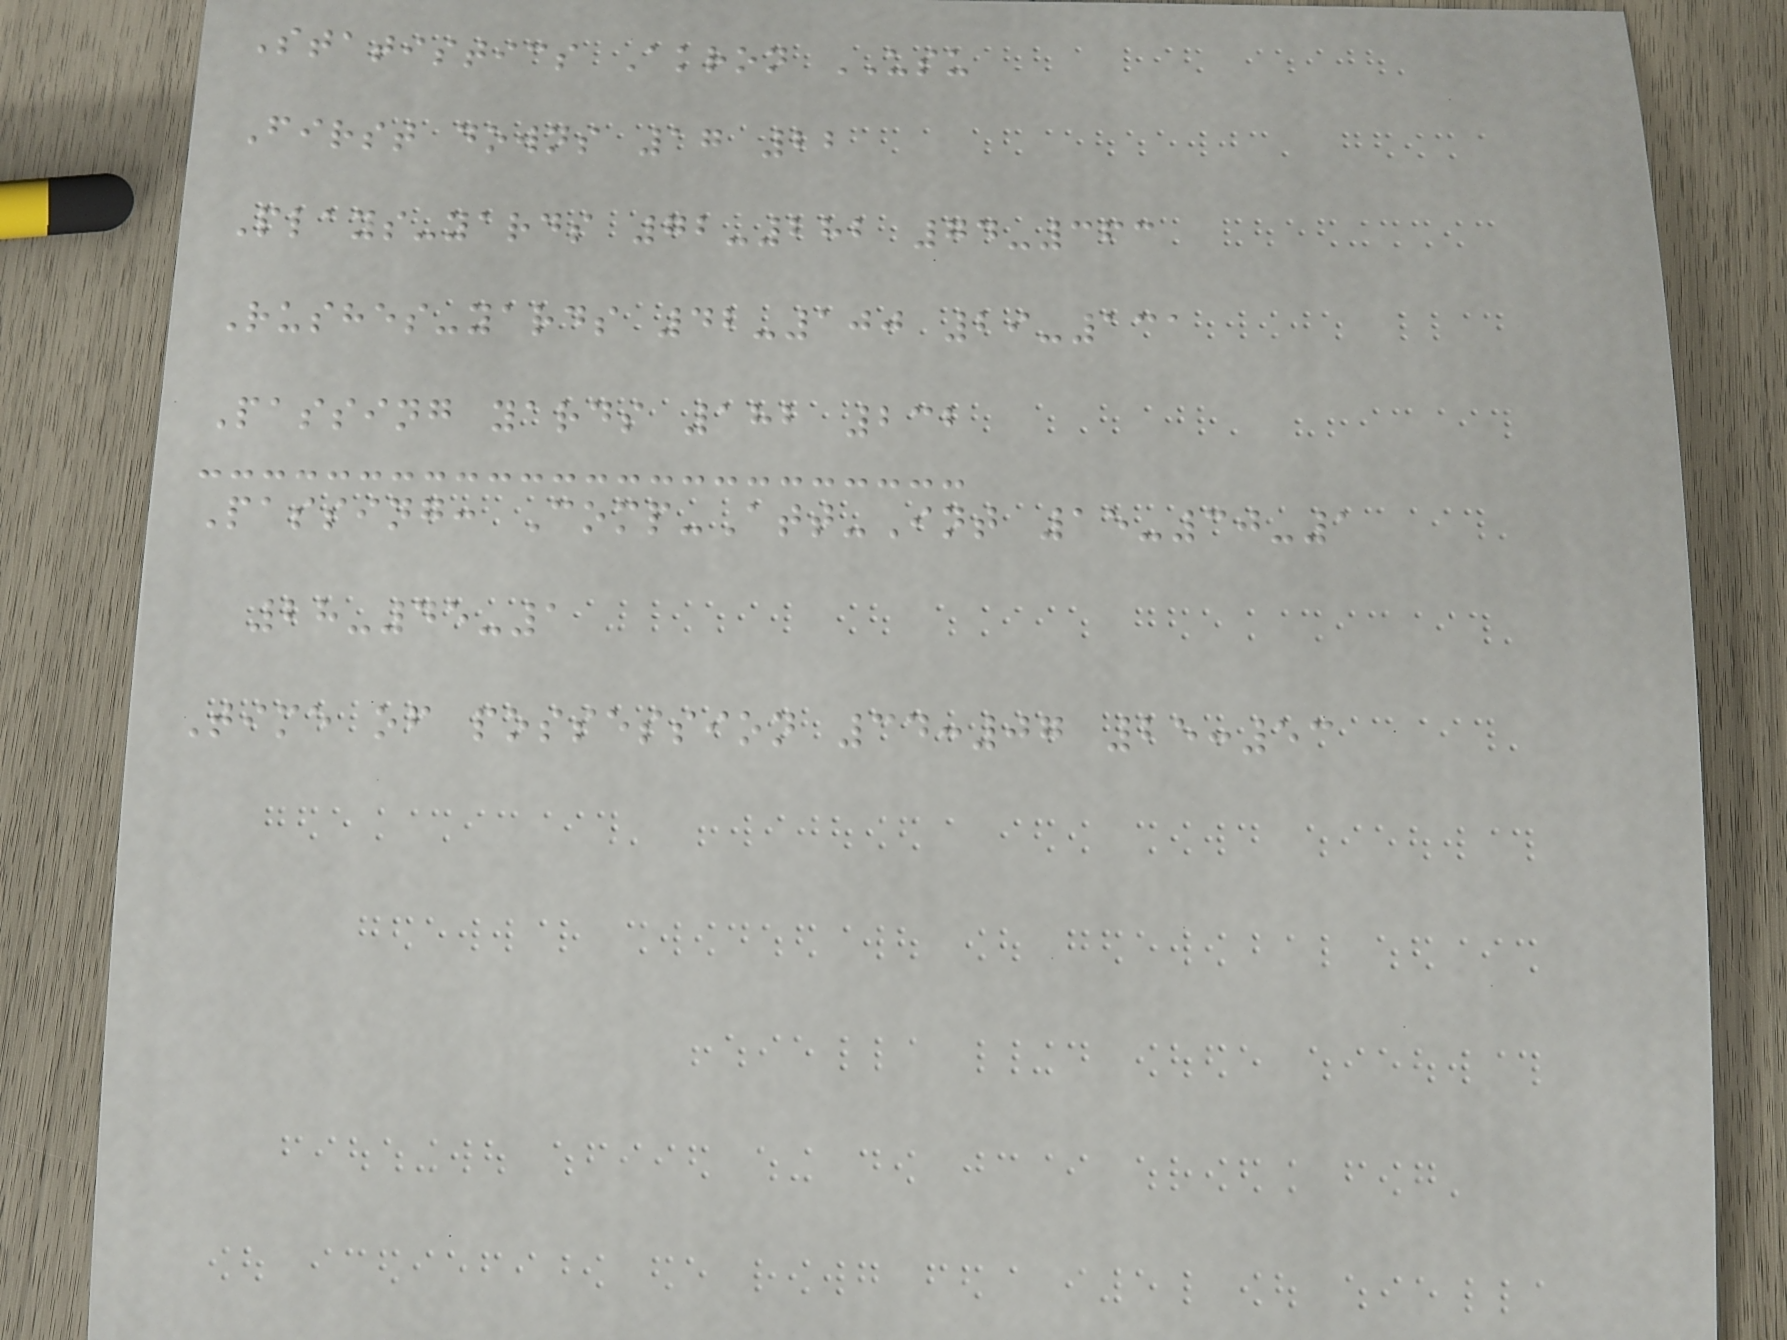Statistics Akron USU
First downs 17 22
Plays-yards 72-282 74-363
Rushes-yards 42-100 29-131
Passing yards 182 232
Passing: Comp-Att-Int 15-30-1
28-45-1
Time of possession 34:07 25:53
